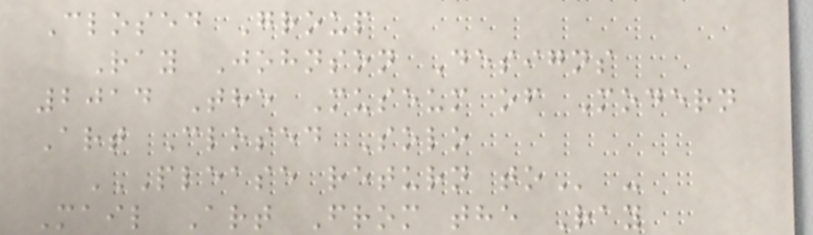Closed Group
Ray Johnson Designs
2014 The Museum of Modern
Art Closed Solo
PLEASE RETURN TO -
Mail Art From the Ray
